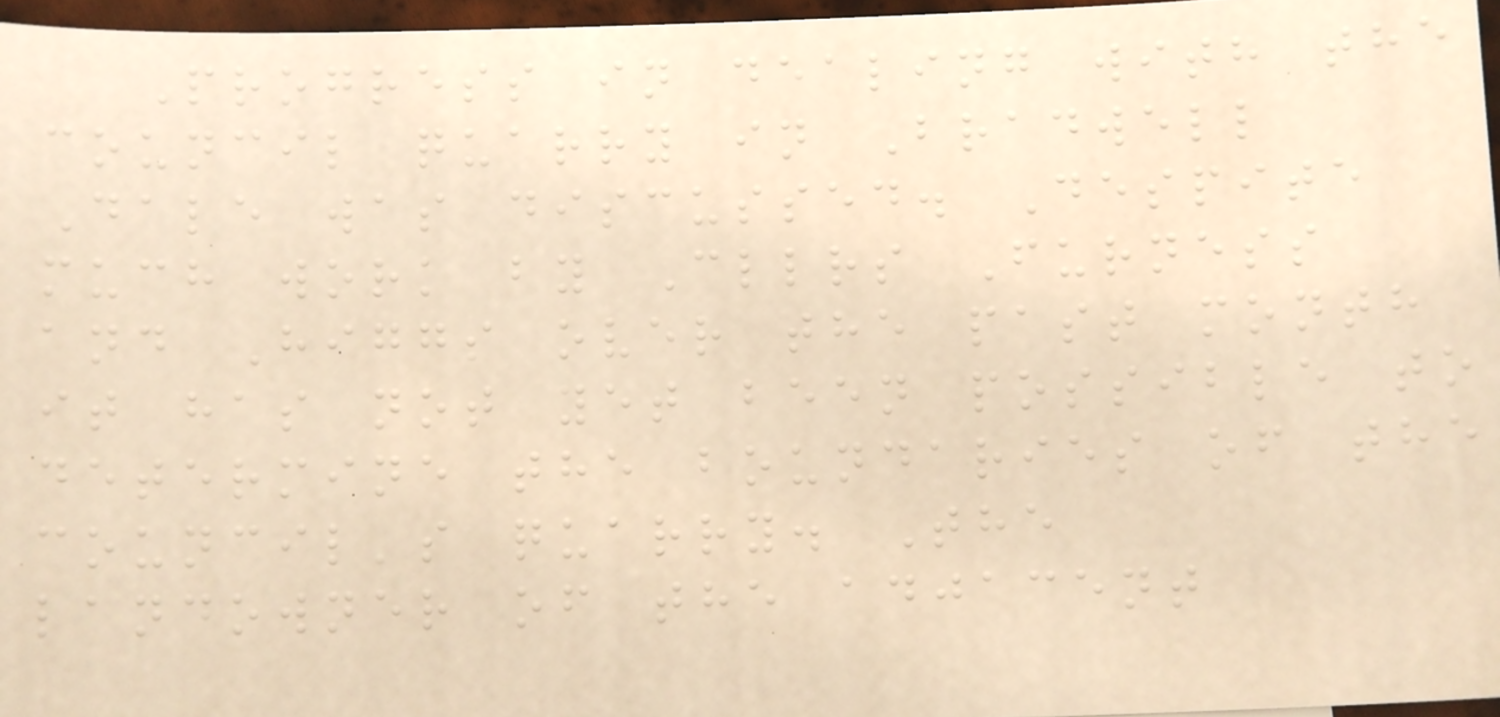Progress in dealing with the
council quarry in Bradwell
Dale was discussed. Despite
much work by Cllrs Furness
and Higgs over the past month
it has not yet been possible to
determine the boundaries of the
council's quarry. The
landowner of the adjacent
